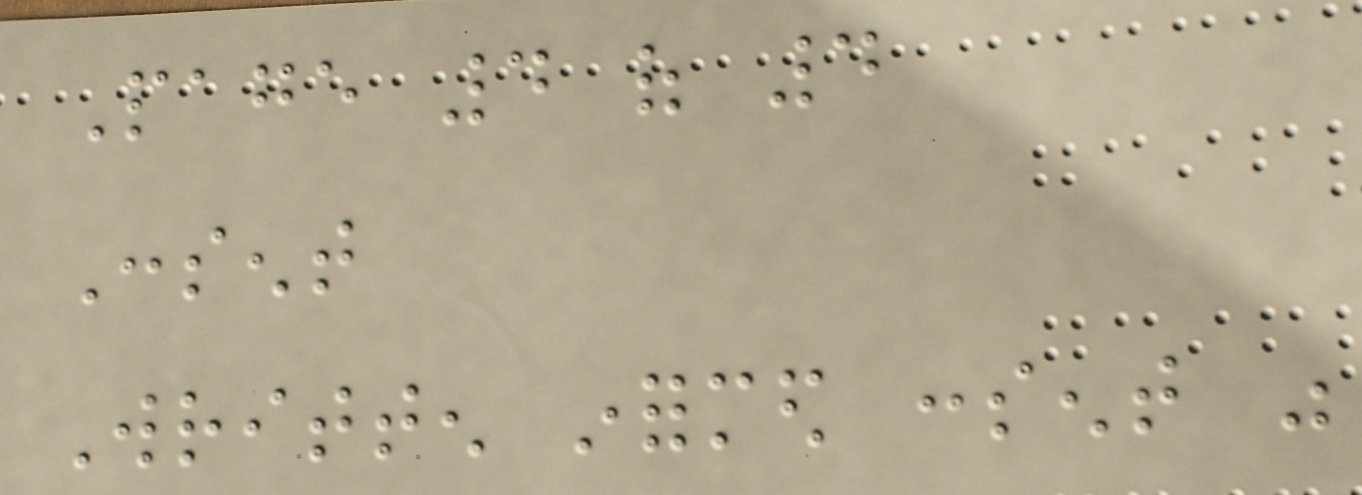Page 4 of 4
Consent
Written informed consent was
